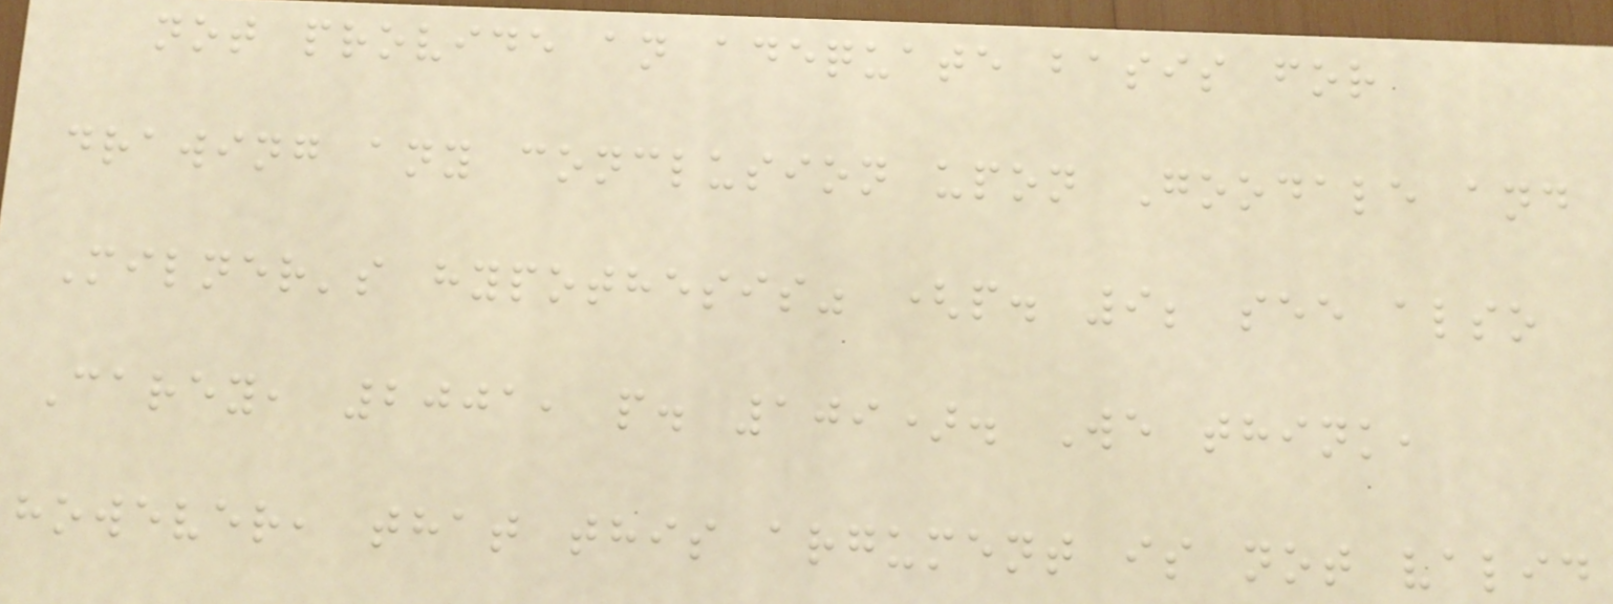not provide an adequate basis for
drawing any conclusion upon Goodale and
Milner's hypothesis" (p. 9; see also
Carey, 2001, p. 109). We think,
however, that this argument is not valid
